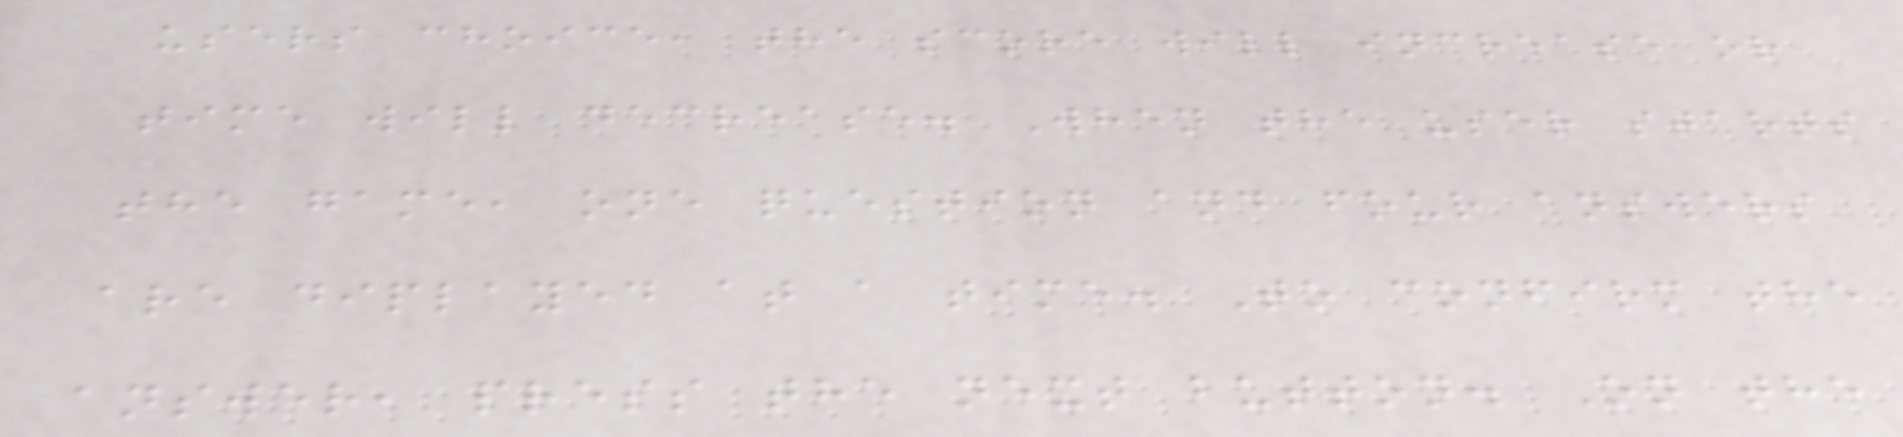users choice, the score will increase or
time will decrease. When the user starts
the game, one question and four answers
are diplayed at a time. To confirm the
answer, press the next button. On the
